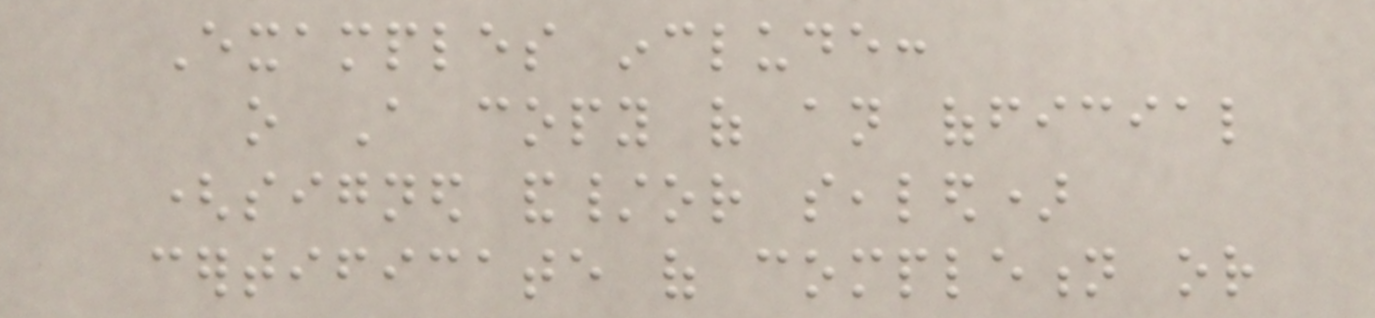Examples include:
o A copy of an official
(signed and/or sealed)
certificate of completion or
